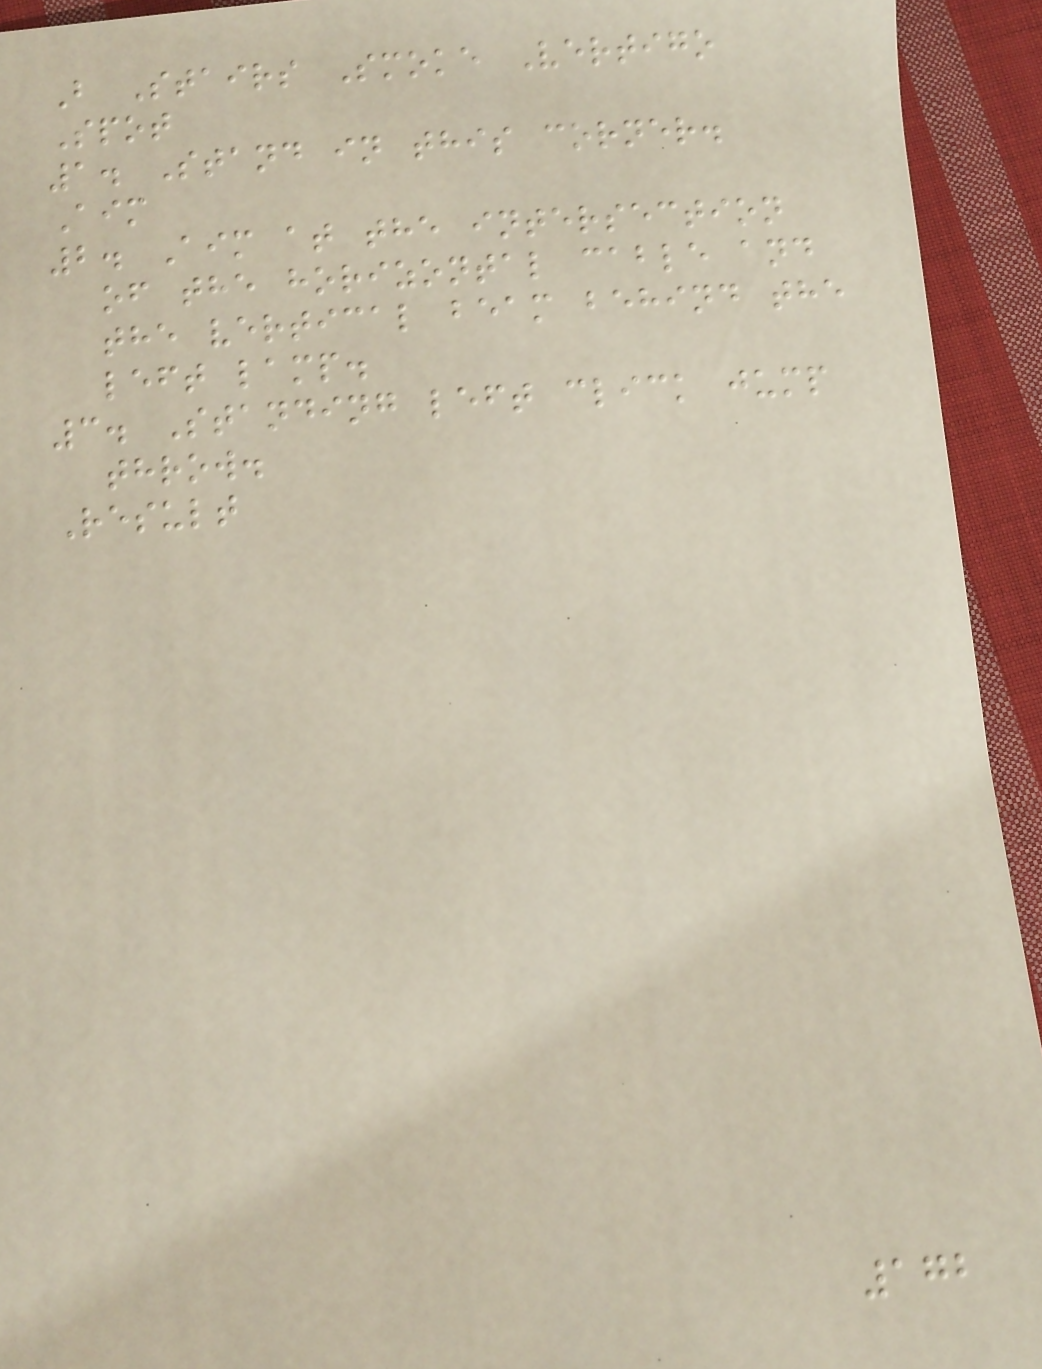B Stairs Smoke Vertigo
Spot
1. Stand in this corner.
Aim
2. Aim at the intersection
of the horizontal cable and
the vertical beam behind the
left lamp.
3. Standing left click jump
throw.
Result
172
